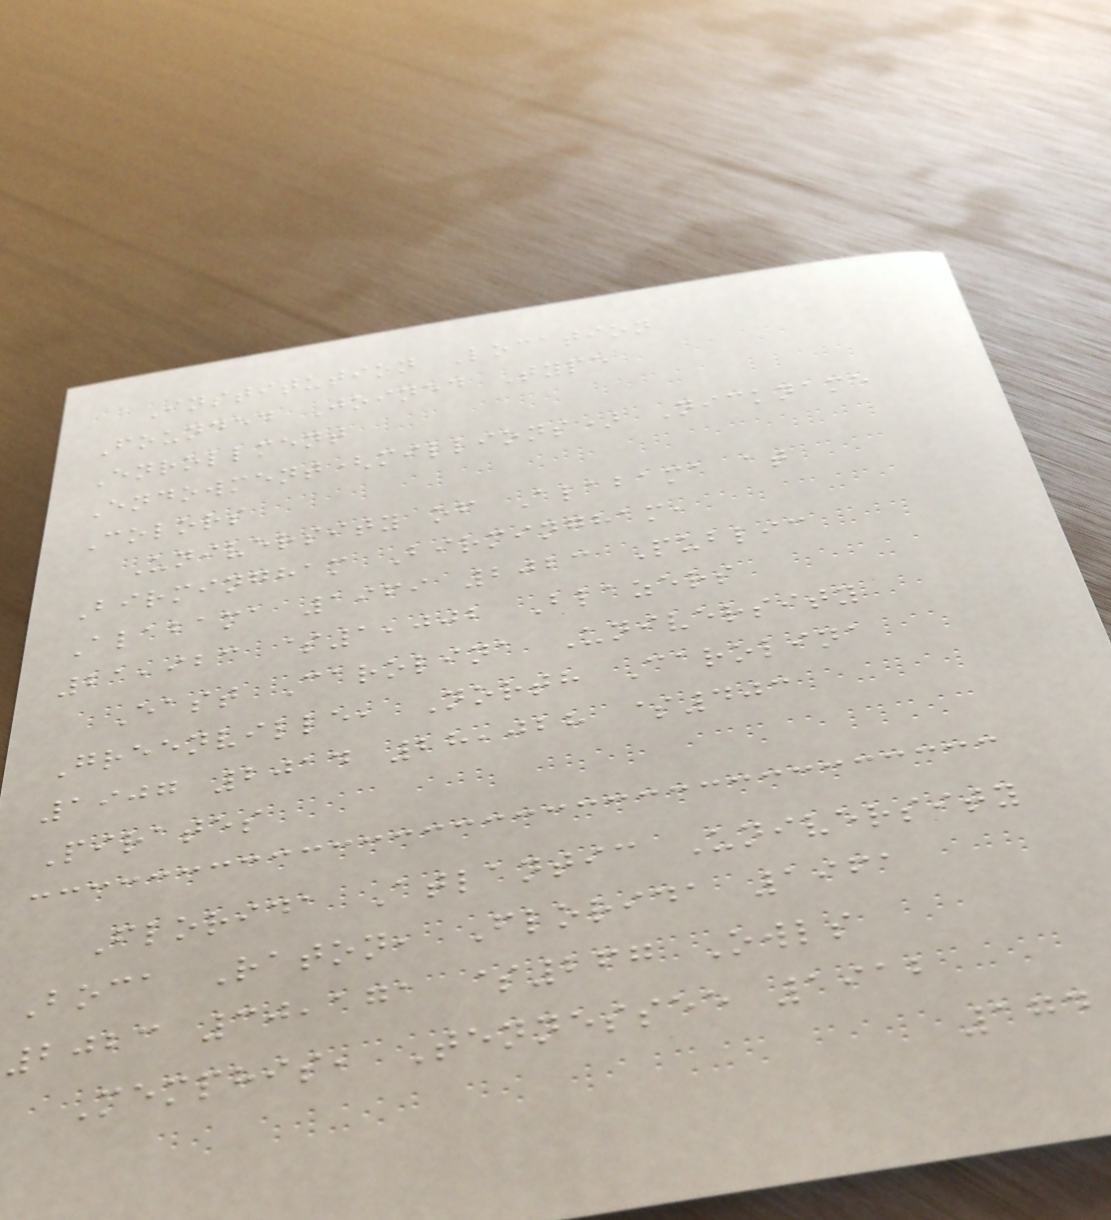Institution Location
Founded Joined Type
Enrollment
Endowment(millions) Nickname
Colors
University of Alabama at
Birmingham Birmingham,
Alabama 1969 2023 Public
21,923 $1,002 Blazers
East Carolina University
Greenville, North Carolina
1907 2014 28,028 $403
Pirates
Florida Atlantic University
Boca Raton, Florida 1961
2023 30,171 $267 Owls
Memphis, Tennessee 1912
174
